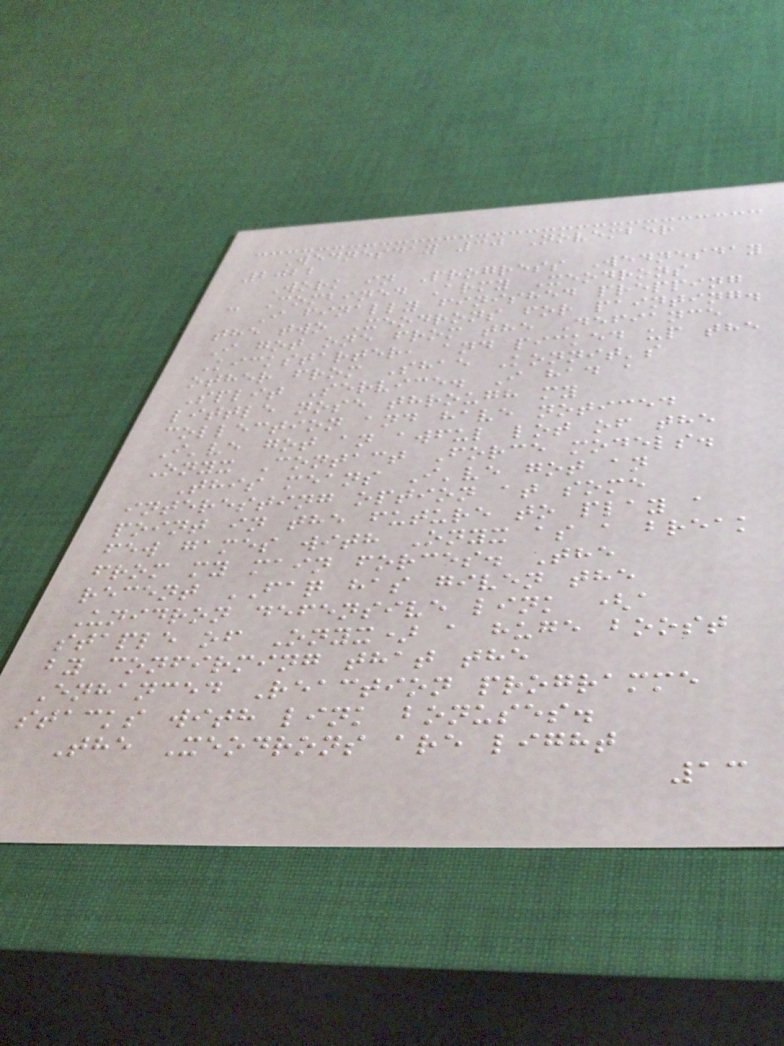Wednesday 30 November
2022
Work in Progress Wednesday
- Combined Army Xeodrons
I finally finished prepping
the two Xeodrons for painting.
I got one from the Defiance
Kickstarter, and picked up the
other from Shae Konnit's
Split Service. I had a
little nose through my
collection and have noticed
I've got an awful lot of the
Onyx Contact Force models.
This means I've got an
interesting option at some
point in the future to play a
few games with Onyx as a break
from my main forces. The
recent FAQ has given the
Unidron defensive link (a
staple of Onyx) a huge boost
by confirming that the
Enhanced Reaction programme
stacks with link bonuses.
The Xeodrons are light
13
